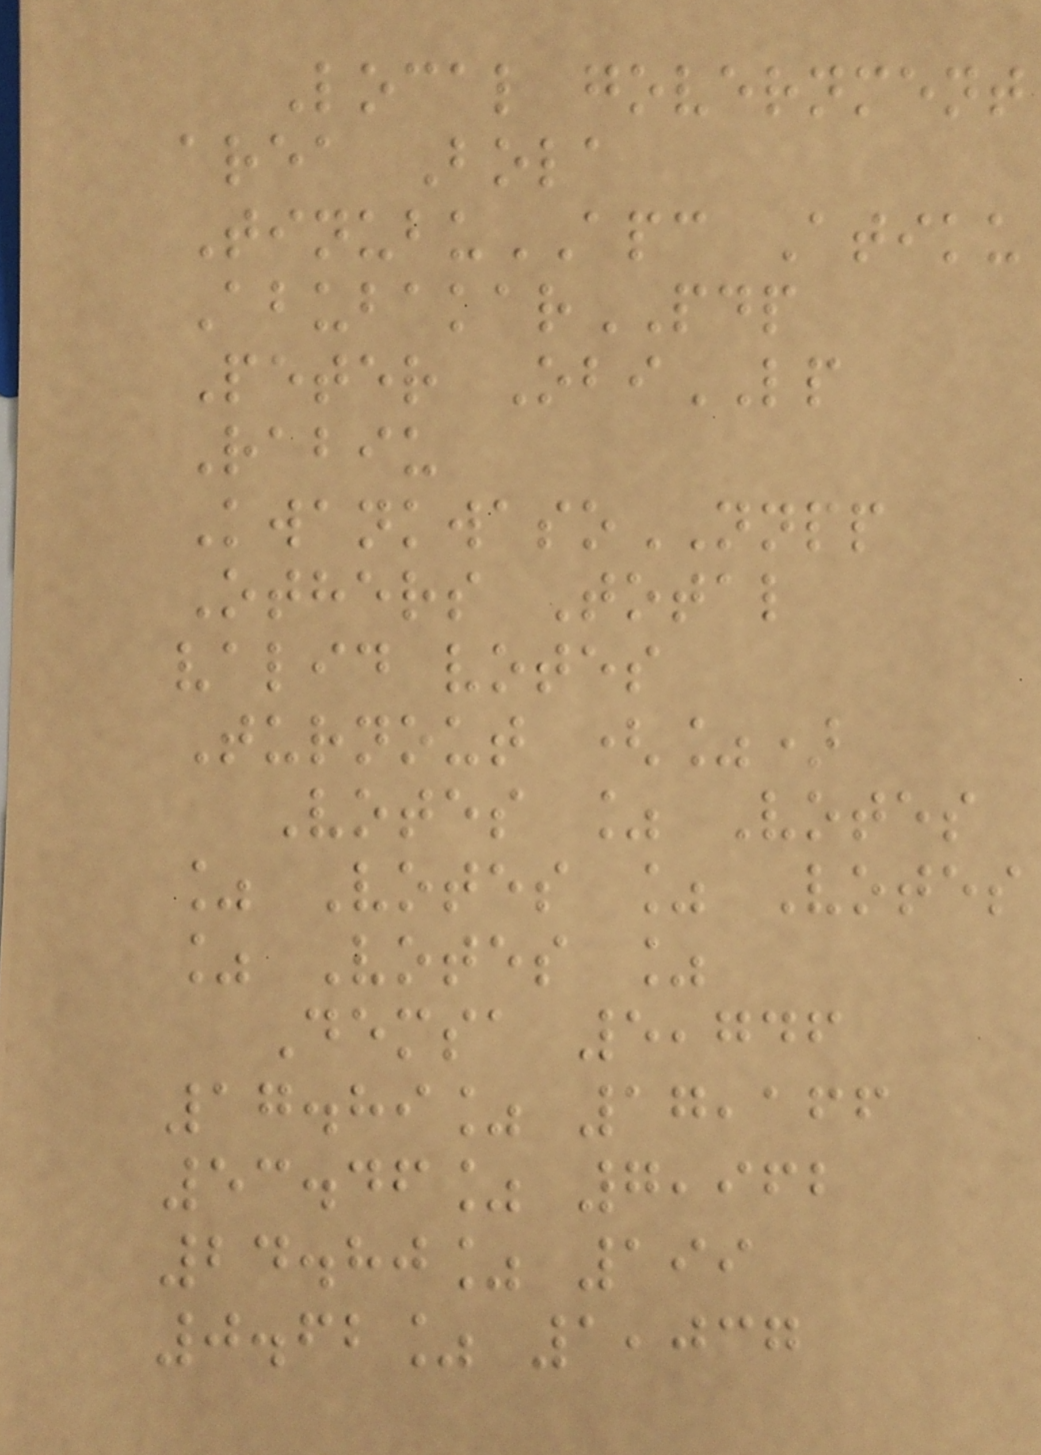Local government
area Bola
TinubuAPC Atiku
AbubakarPDP
Peter ObiLP
Rabiu
KwankwasoNNPP
Others Total
valid votes
Turnout (%)
Votes % Votes
% Votes % Votes
% Votes %
Demsa 5,746
17.89% 17,166
53.46% 7,962
24.80% 199
0.62% 1,037
